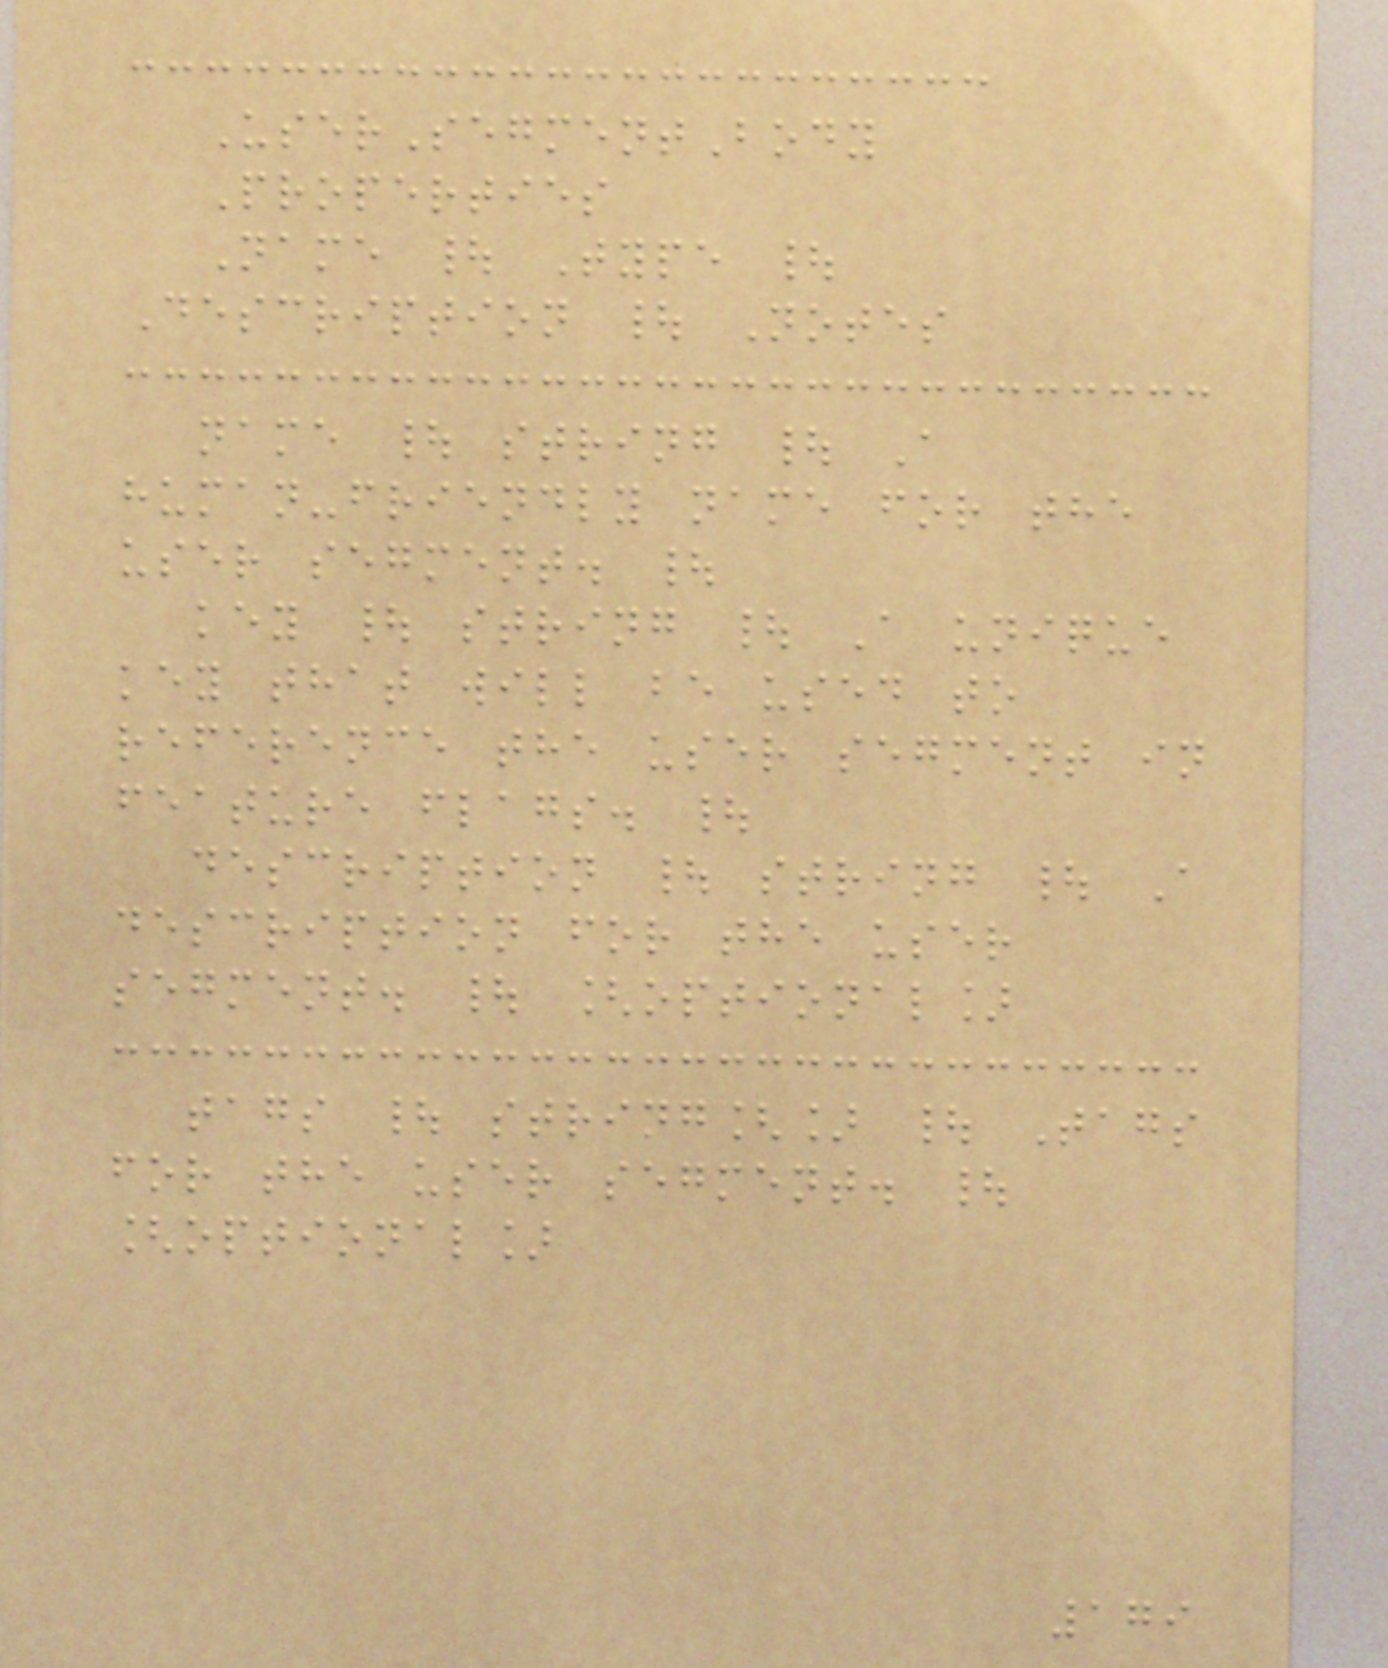UserSegmentBody
Properties
Name | Type |
Description | Notes
name | string | A
human-friendly name for the
user segment. |
key | string | A unique
key that will be used to
reference the user segment in
feature flags. |
description | string | A
description for the user
segment. | [optional]
tags | string[] | Tags
for the user segment. |
[optional]
179
